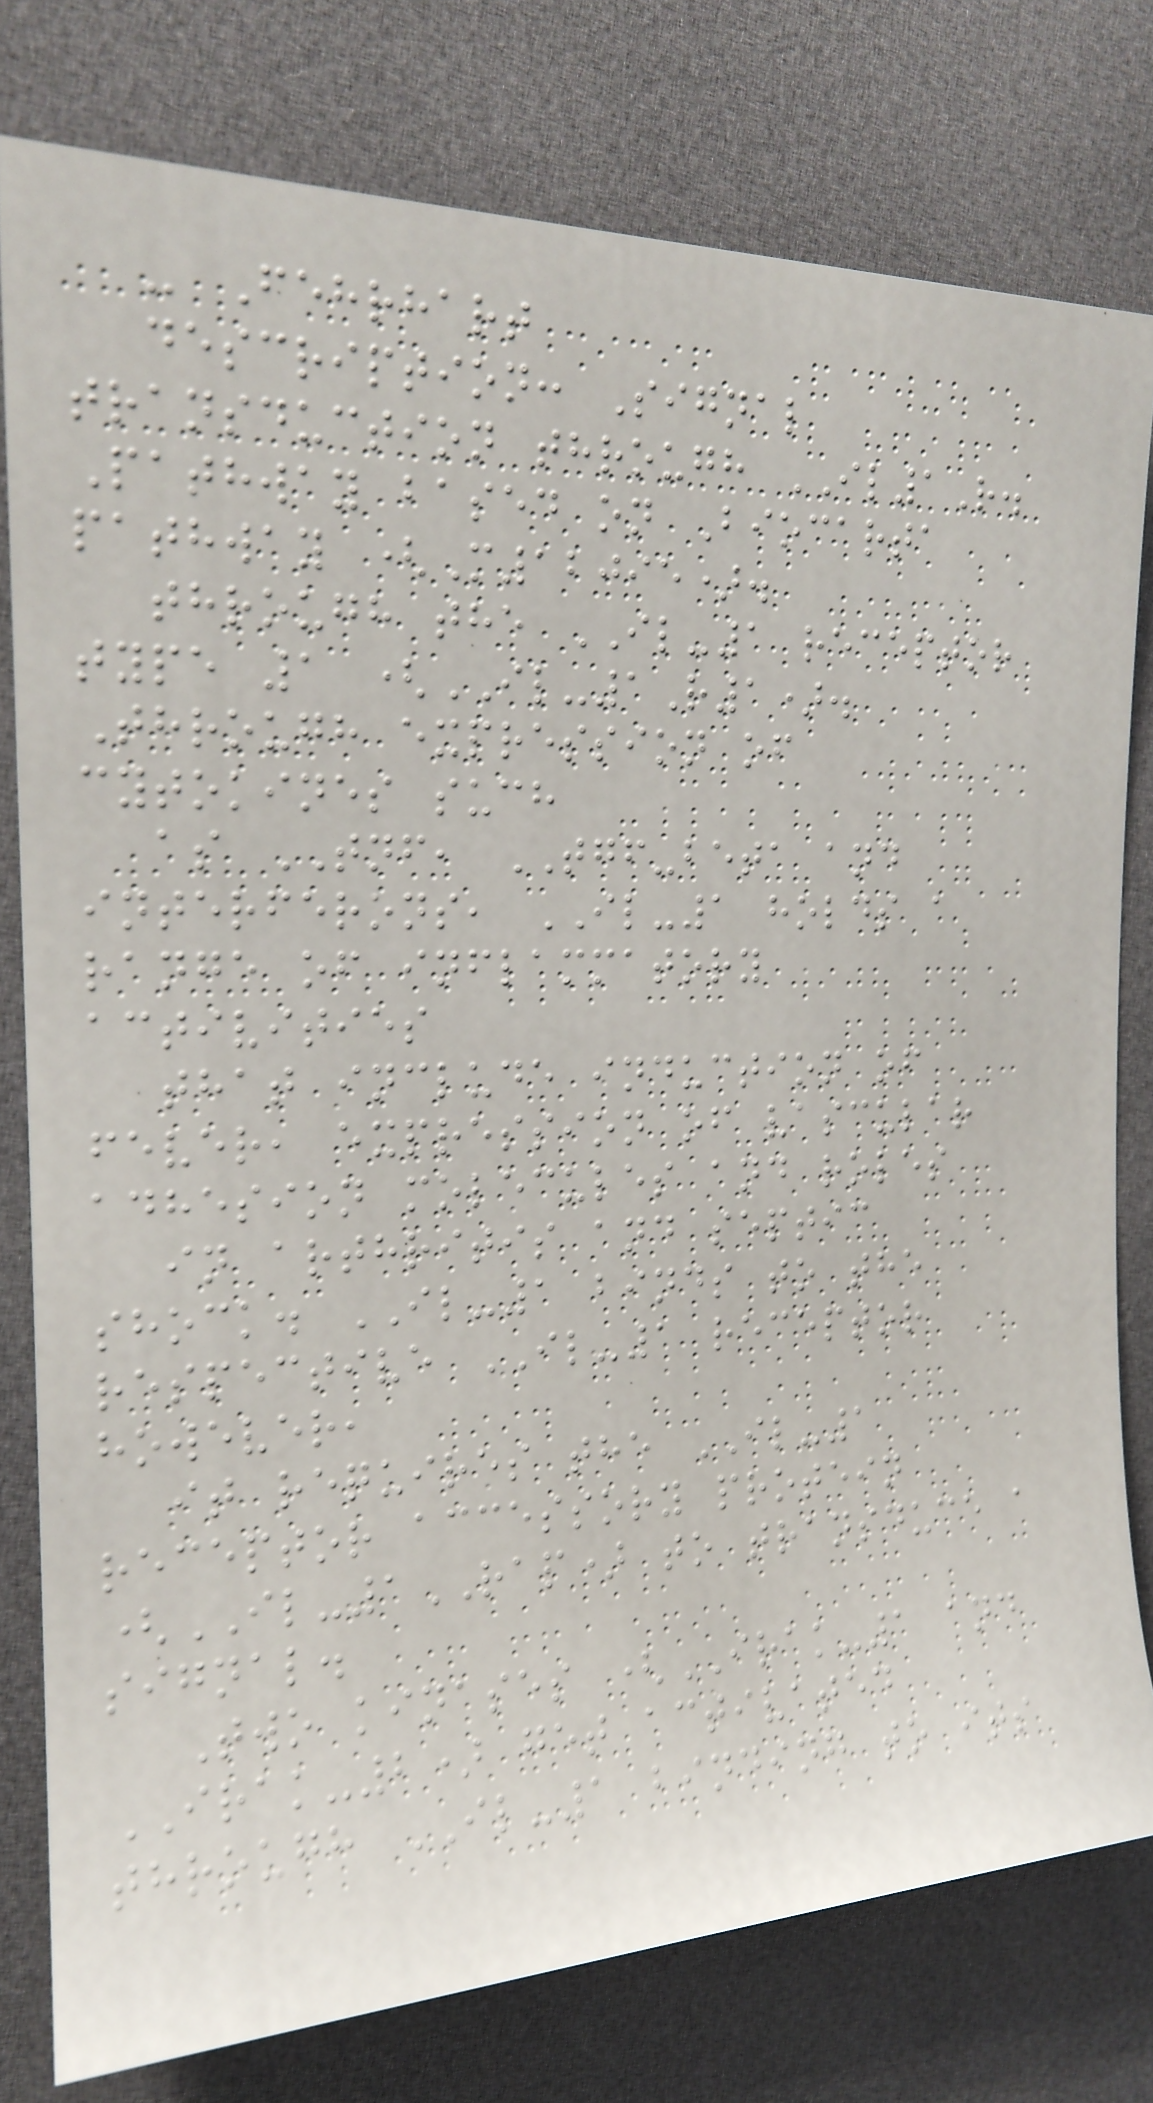- Fehrhart
description: Signal
transduction through IL1R.
Pathway based on Biocarta
pathway (M12095).
through the IL-1 receptor
type 1 (IL-1R1).
Through expression of
cytokines such
as TNF, TGF-beta and
interferons, IL-1 holds a
range of inflammatory
activities
that include induction of
fever, expression of vascular
adhesion molecules and roles
in arthritis and septic
shock. IL-1 binds to the
respective IL-1 receptor
however,
it requires the IL-1
receptor accessory protein
(IL-1RAP) to transduce a
signal.
Two kinases (IRAK-1 and
IRAK-2) get activated
through IL-1 binding to its
